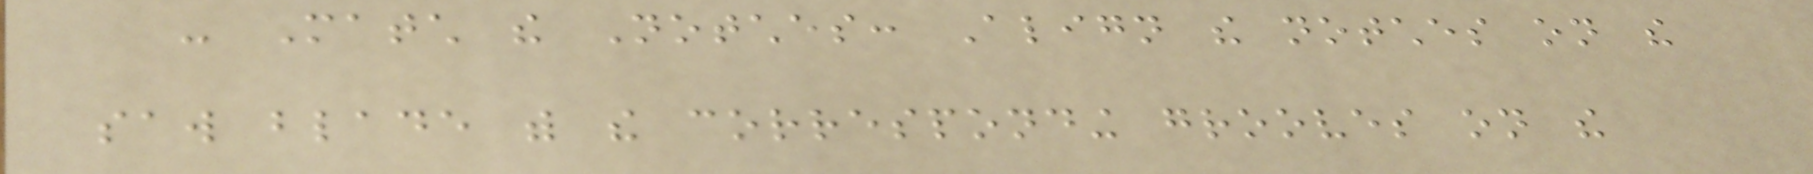- Match the Notches: Align the notches on the
saw blade with the corresponding grooves on the
